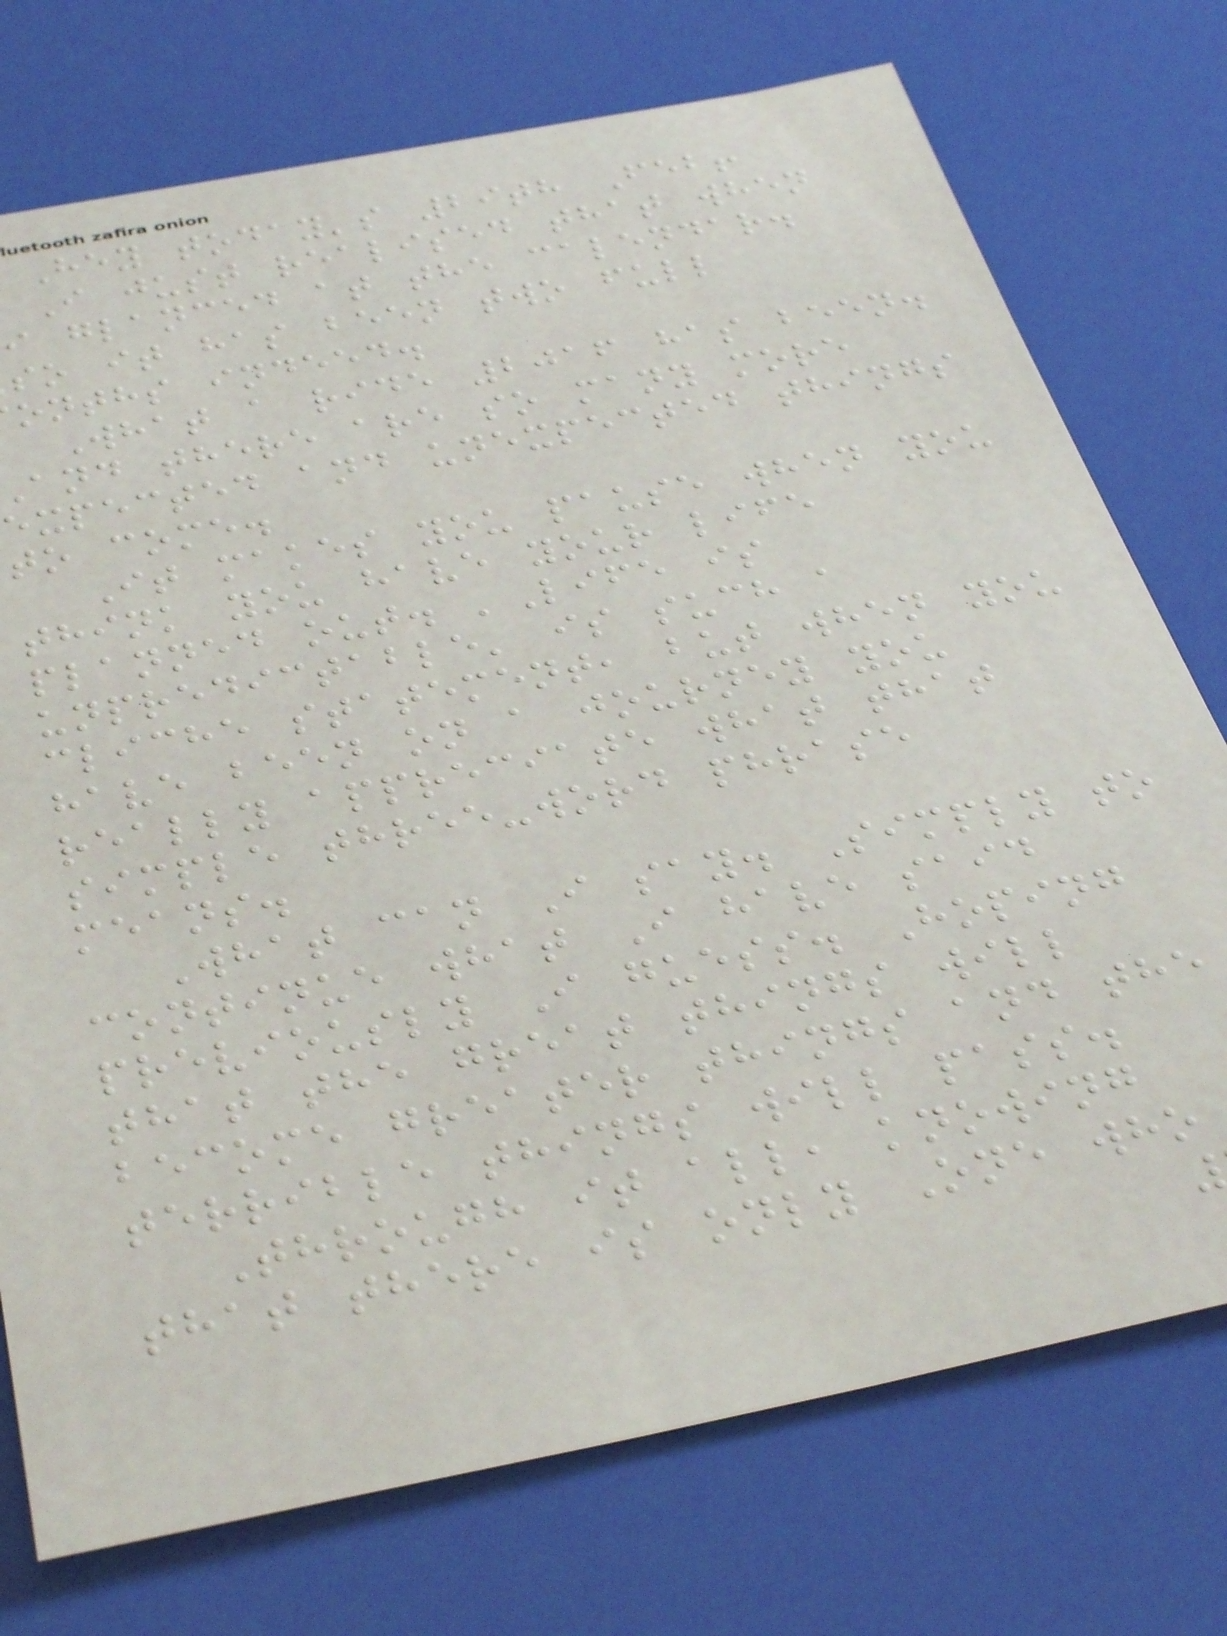Hey today's 29th Feb!
I just realised that when
i glanced at the calendar.
so it has been two full
onths indeed.
What a ride 2016 has been.
and there are so many more
expected and unexpected things
to come.
It makes you pause when you
think you have your life
planned out. 'Life is
unpredictable' is such a
cliche statement, but when you
have been on a journey you
really appreciate what that
simple three-word phrase
means.
What can I say. Simply to
continue what I have said
previously I guess. Hoping
that the great things will
become greater things and the
terrible things will pass.
Through it all, knowing
that there is only One who
